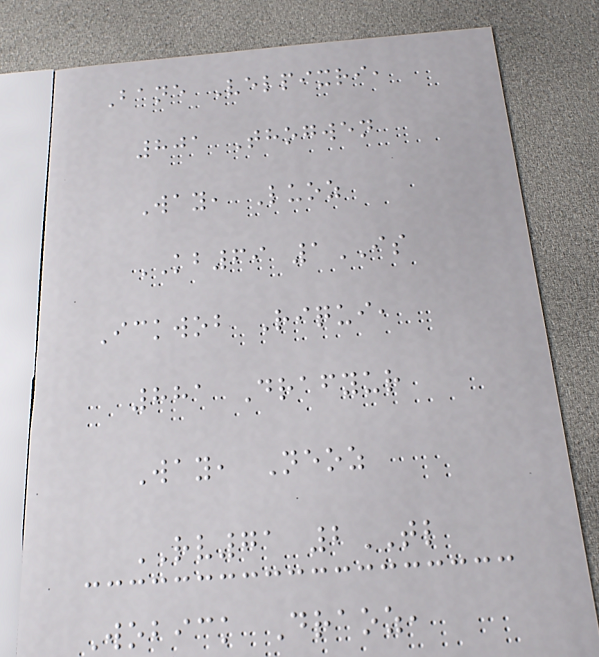Bane Velpixri,
801 Thogwen
Way, Luoz
KB69 1IS
Ickwob Riqui,
881 Drafyur
Way, Neoz
RV71 2TL
Wobick Draoz,
